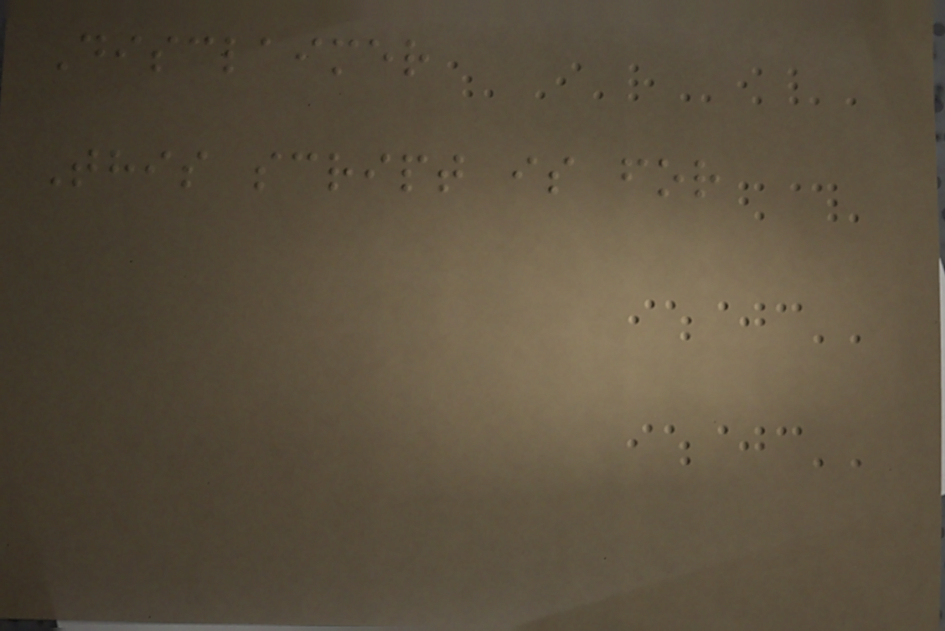Disclaimer
This script is for
